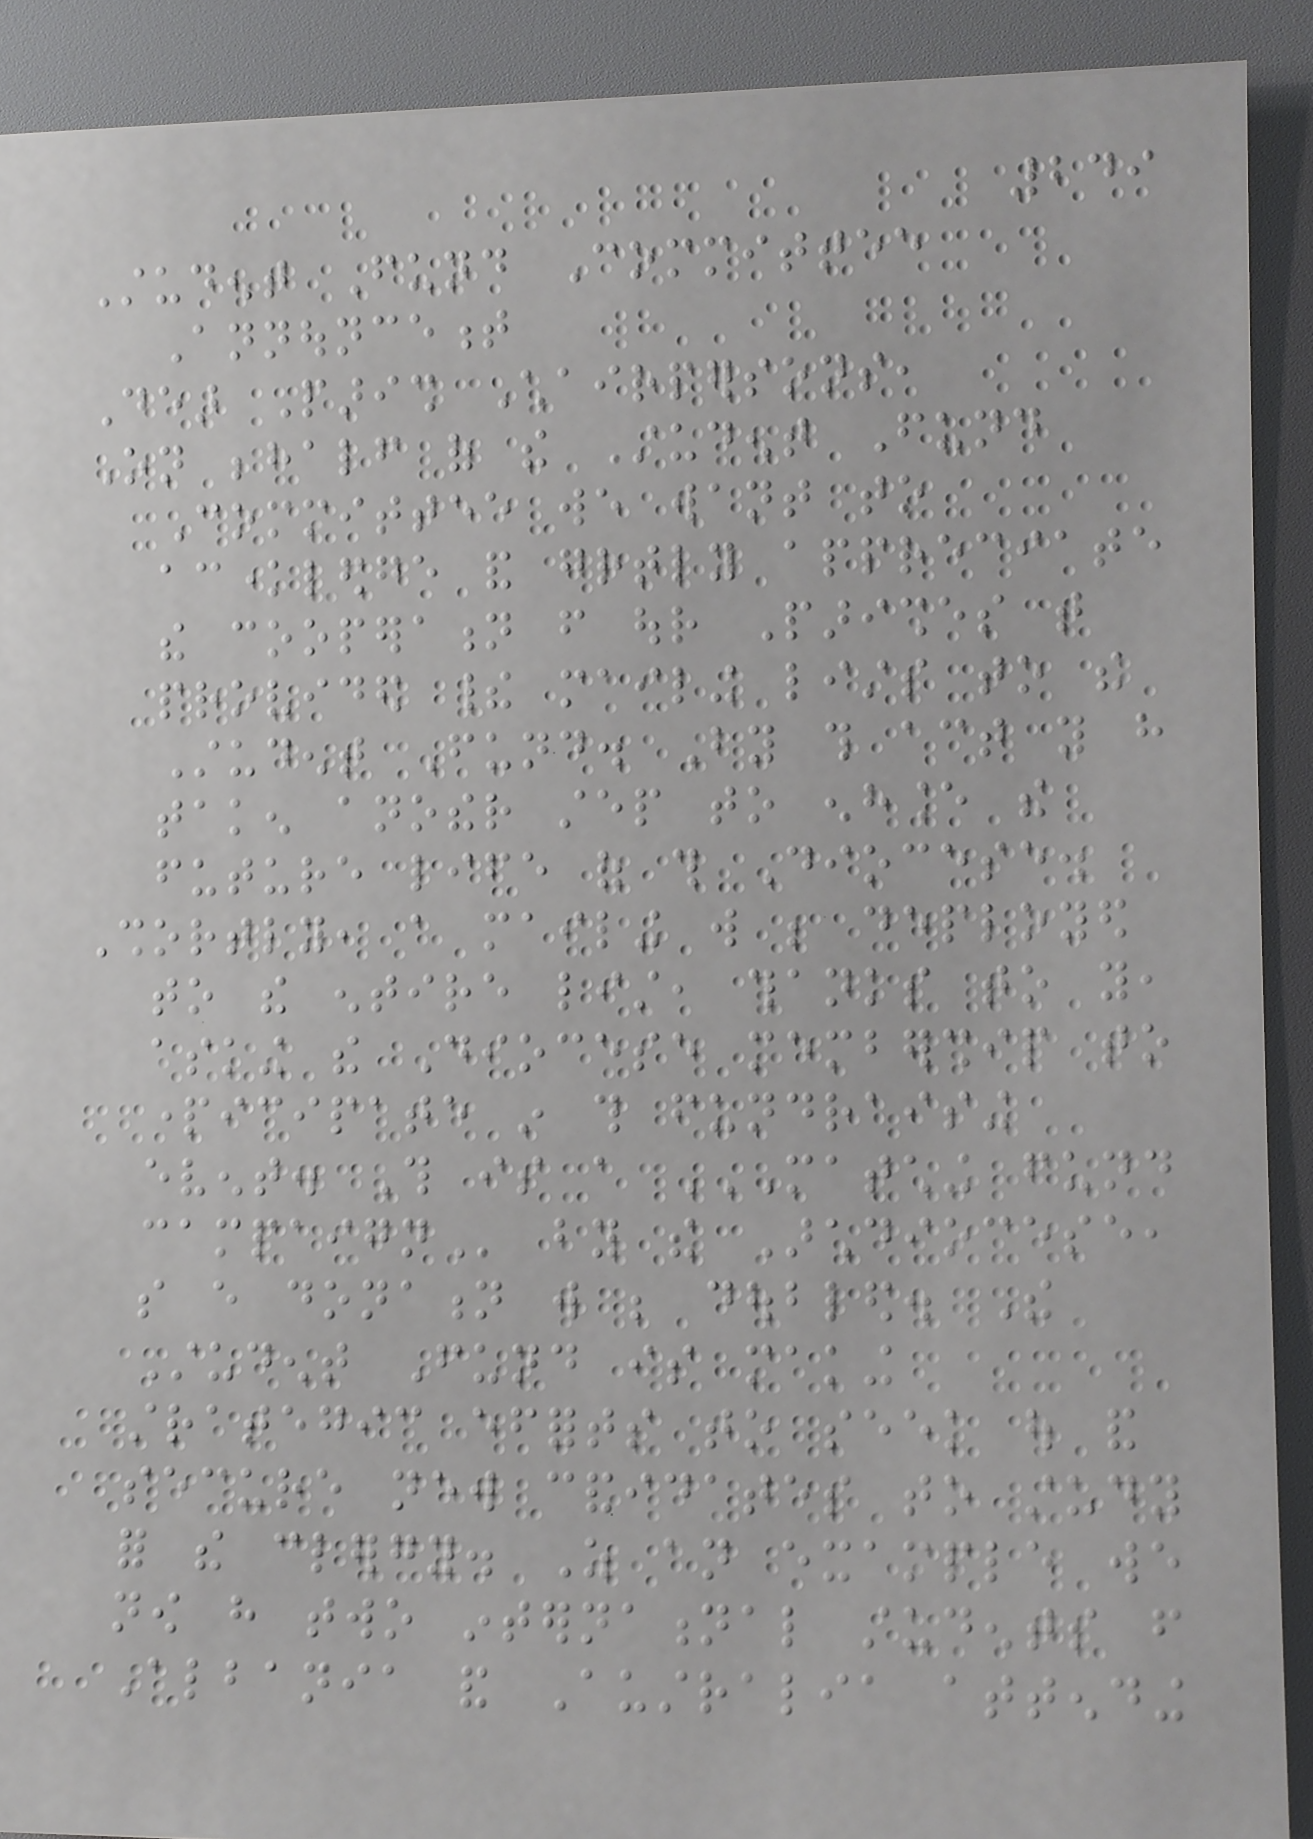249
Student Fund Committee
Announcement
Dear Parish Chairpersons,
On behalf of the Student Fund
Committee we want to
acknowledge and greatly appreciate
the cooperation from our Parishes that
provided their mailing lists to the
Student Fund. By this act you have
taken another step to enhance the
future life of this Diocese.
Shortly, a mailing will be deployed
to the entire list, thanks to you,
asking the Diocese membership to
participate in this fundraising
event. This is a MATCHING FUND
CAMPAIGN by the Archdiocese,
so every donation will be doubled. The
Student Fund is making
strategic efforts to seek out and
secure new candidates to study
for the clergy. As an example we
now have two international students from
Albania and Australia attending
